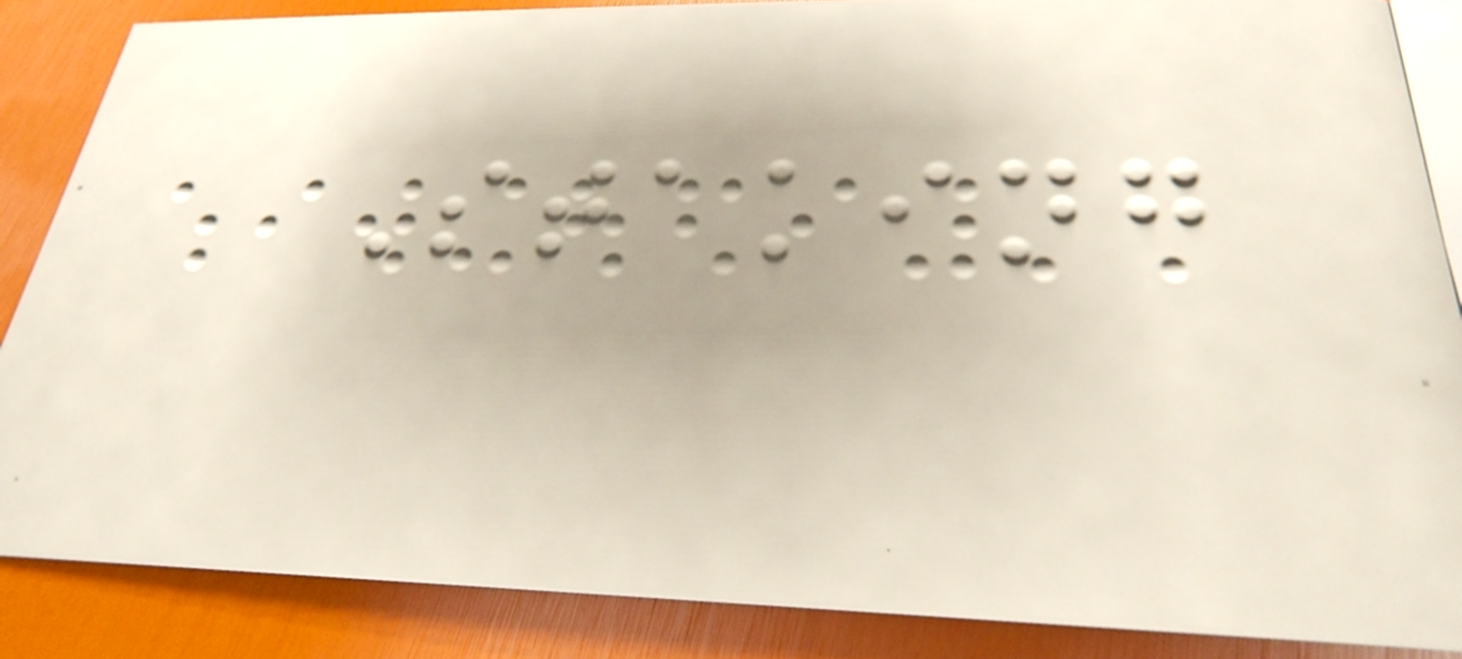Staking
